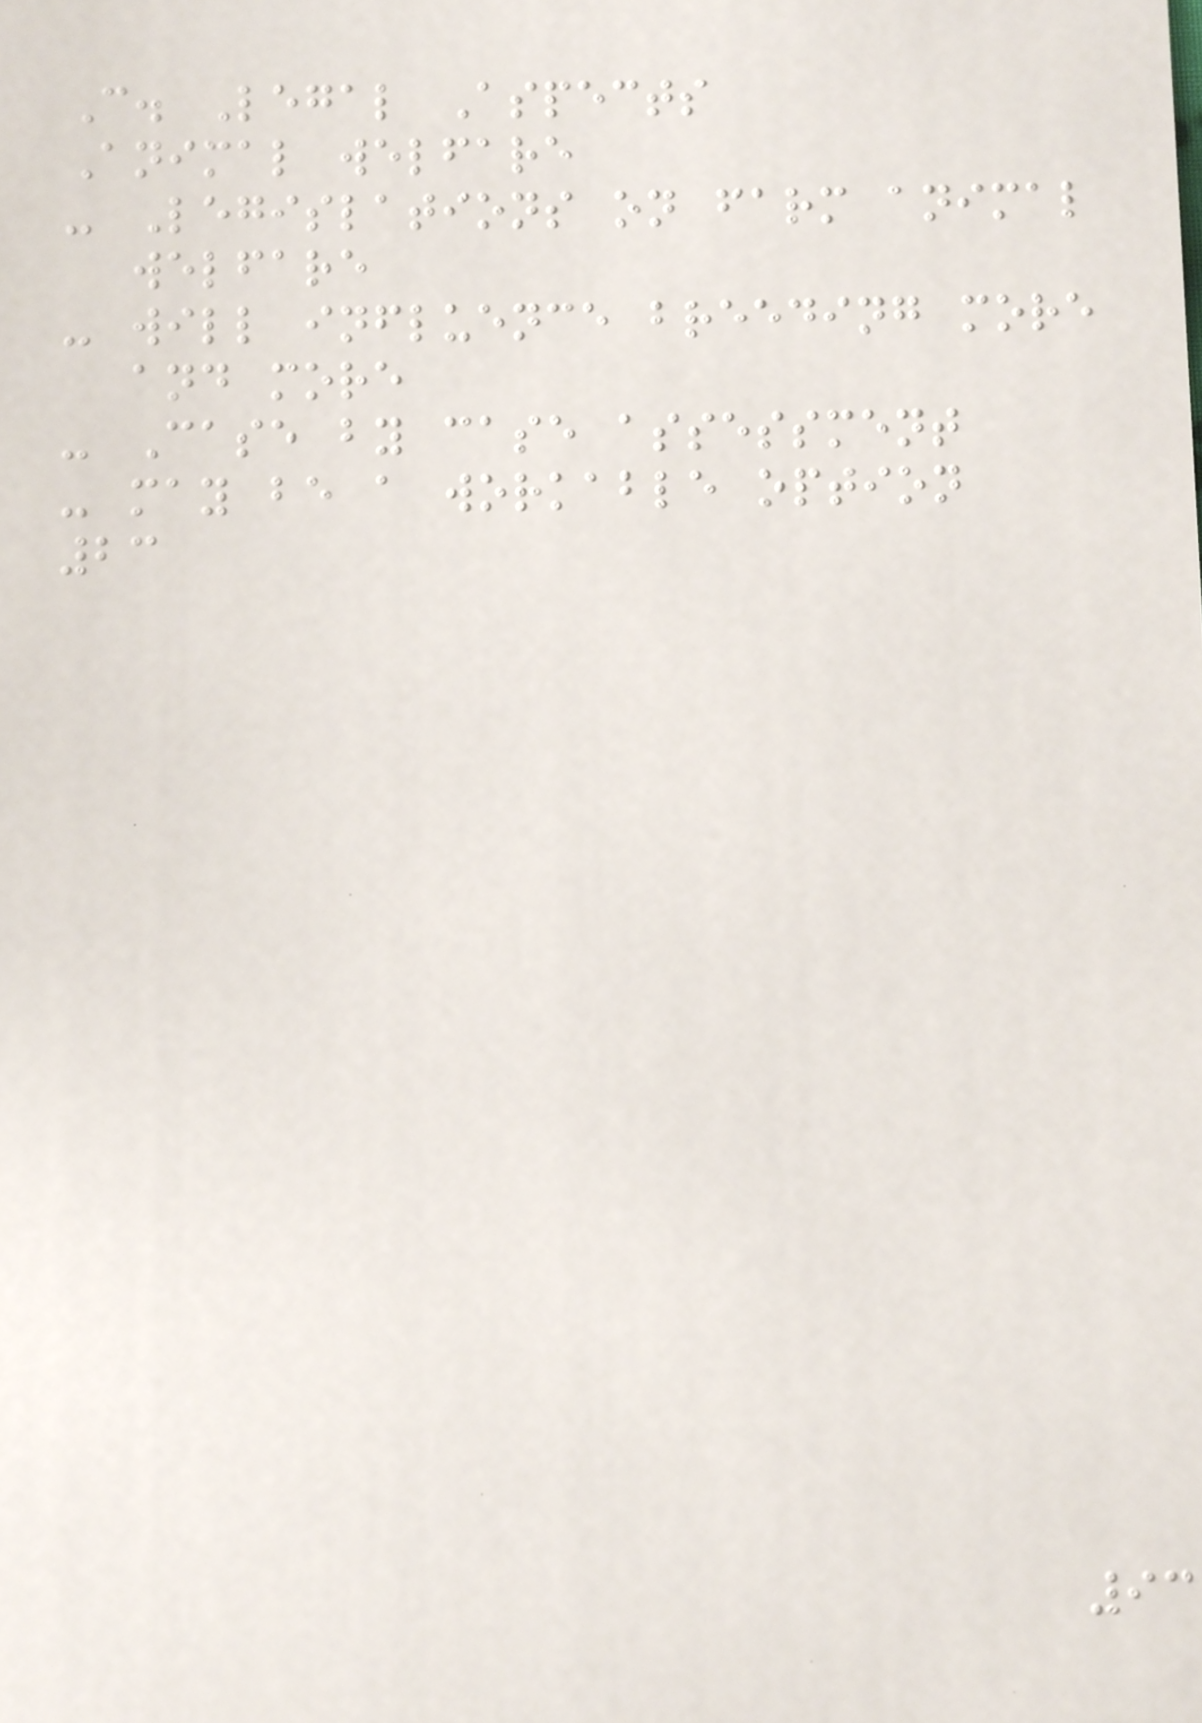C. Legal Aspects
Animal welfare
- Legislations on farm animal
welfare
- will influence breeding more
and more
- Case by case assessment
- may be a workable option
23
93
